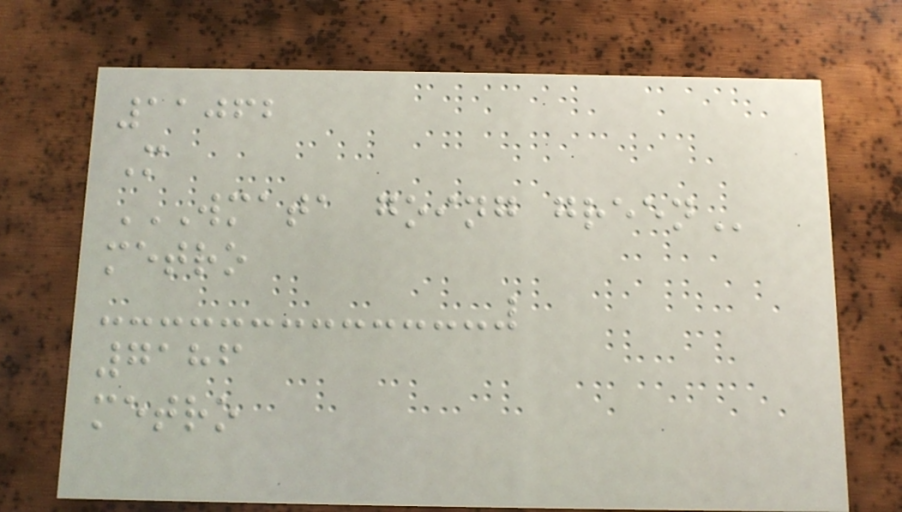11062
M
WMATA GOING GREEN
metro
7186
metro
